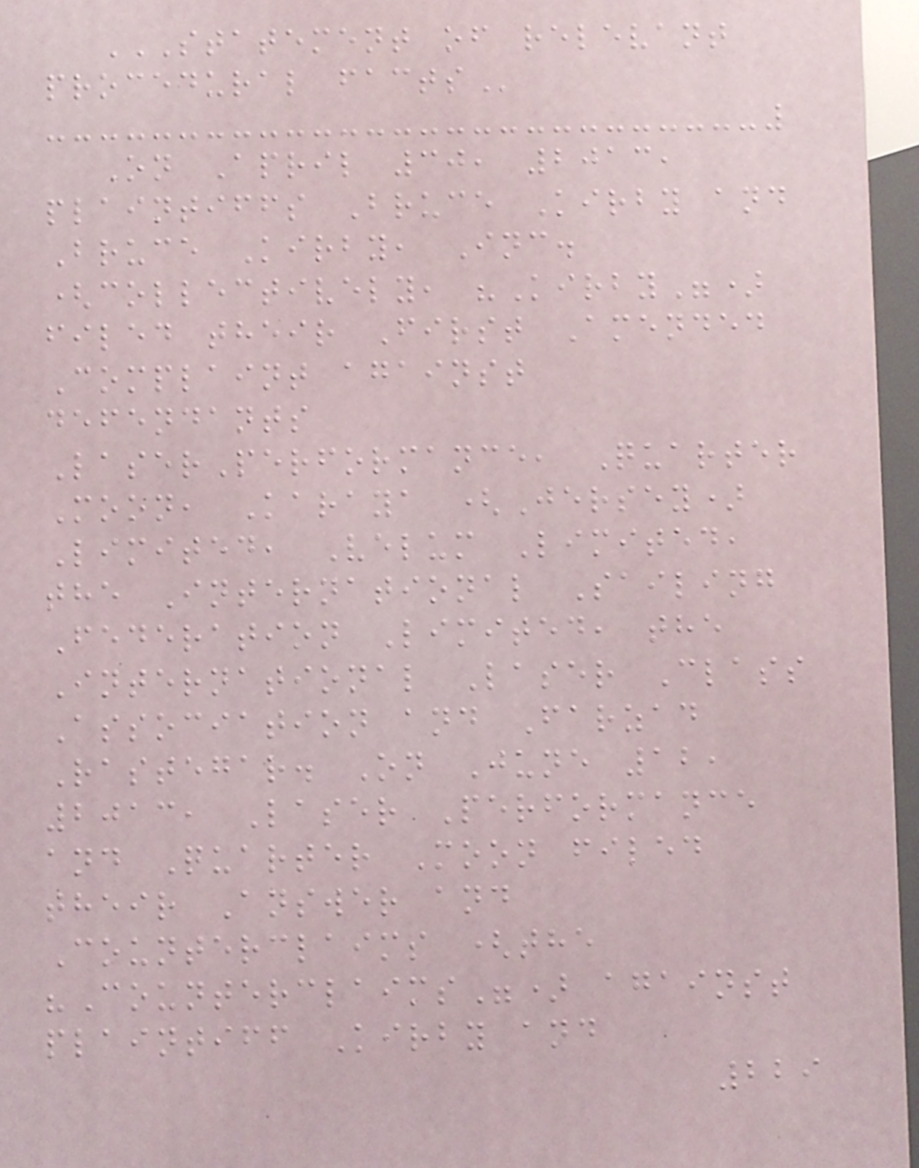STATEMENT OF RELEVANT
PROCEDURAL FACTS
On April 30, 2013,
plaintiffs Bruce Kirby and
Bruce Kirby, Inc.
(collectively, "Kirby")
filed their First Amended
Complaint against
defendants
LaserPerformance, Quarter
Moon, Karaya (Jersey)
Limited, Velum Limited,
the International Sailing
Federation Limited, the
International Laser Class
Association and Farzad
Rastegar. On June 12,
2013, Laser Performance
and Quarter Moon filed
their Answer and
Counterclaims (the
"Counterclaims") against
plaintiff Kirby and
229
